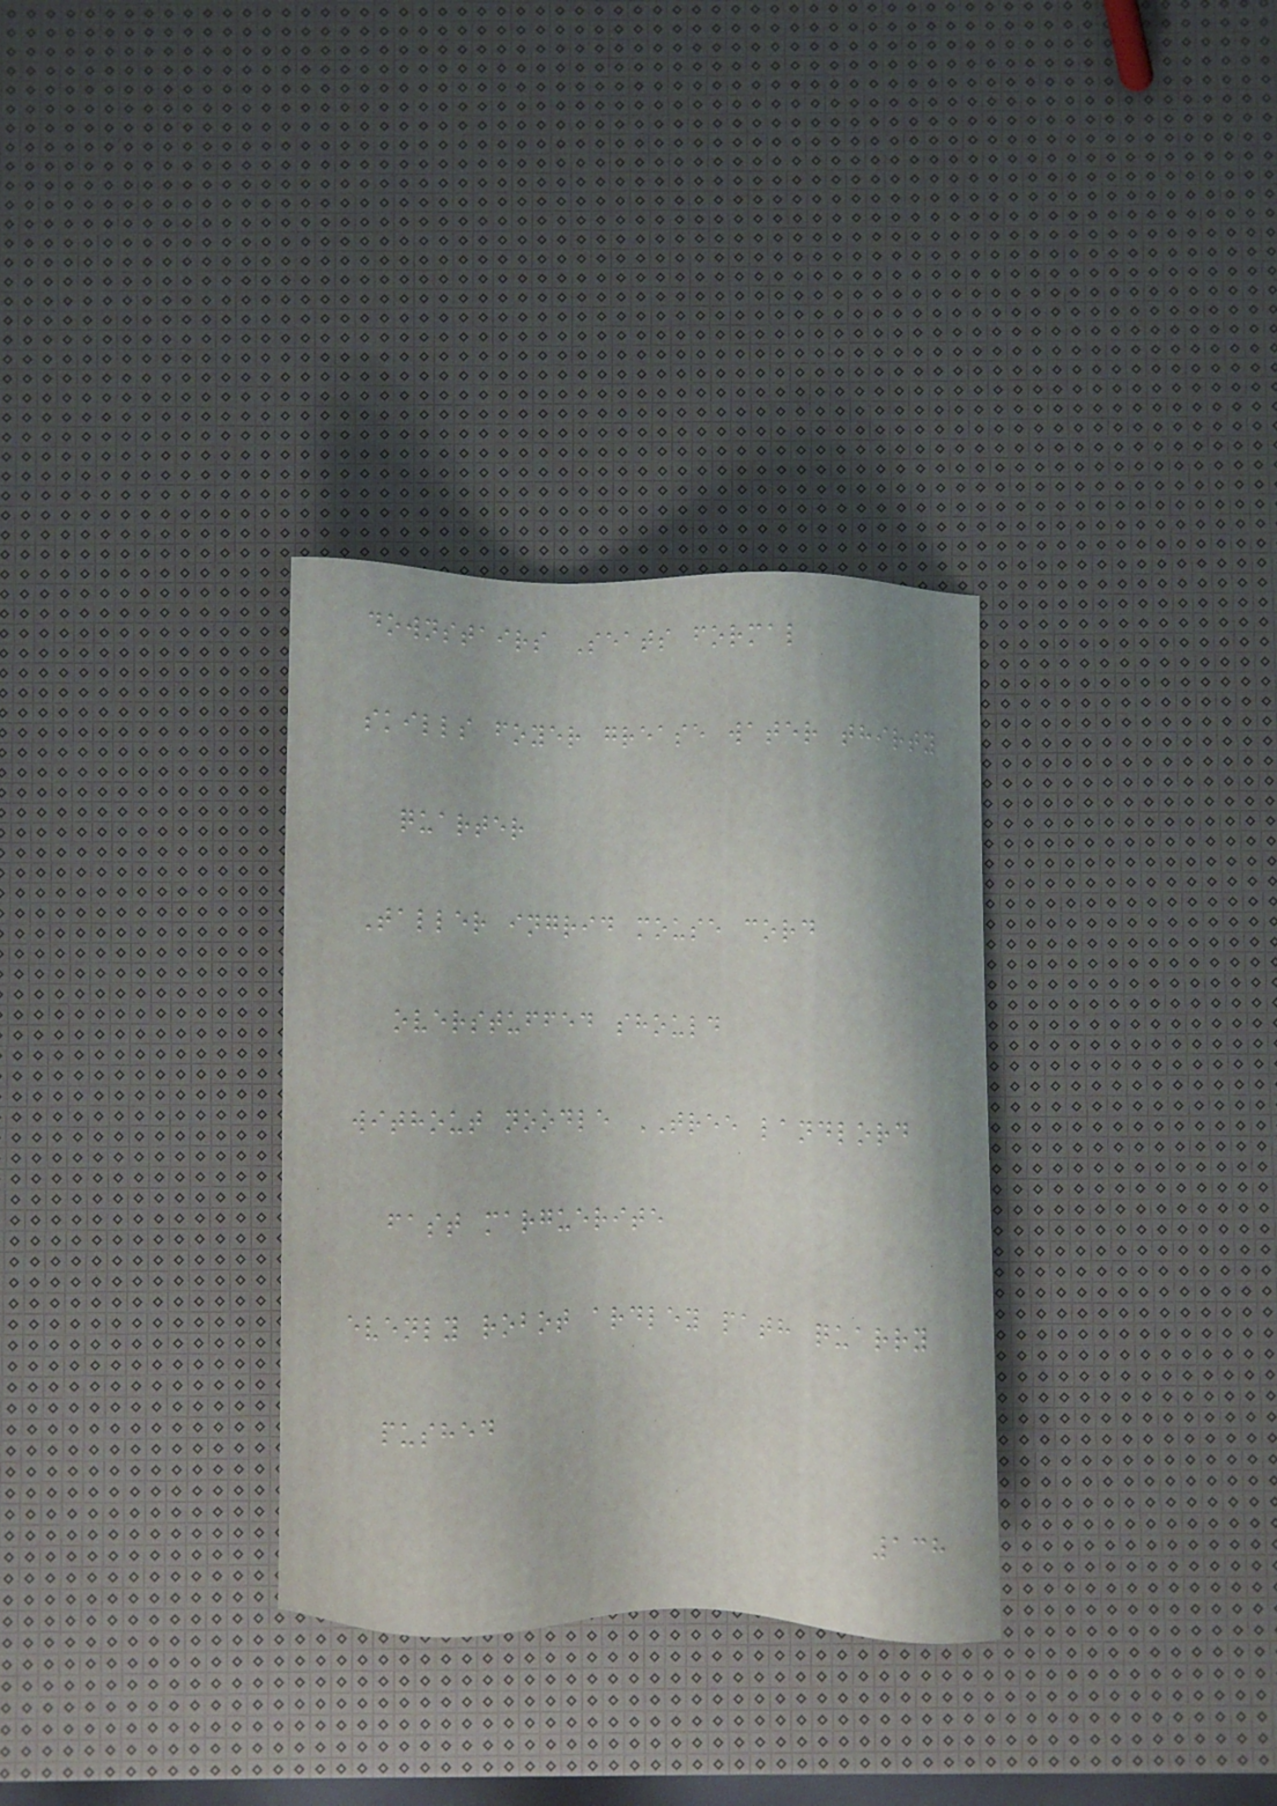downstairs Seats formal
skills foyer grease water thirty
quarter
Taller ingrid mouse cord
overstuffed should
without noodle TREE landlord
fast marguerite
evenly robot ardley path quarry
pushed
138
